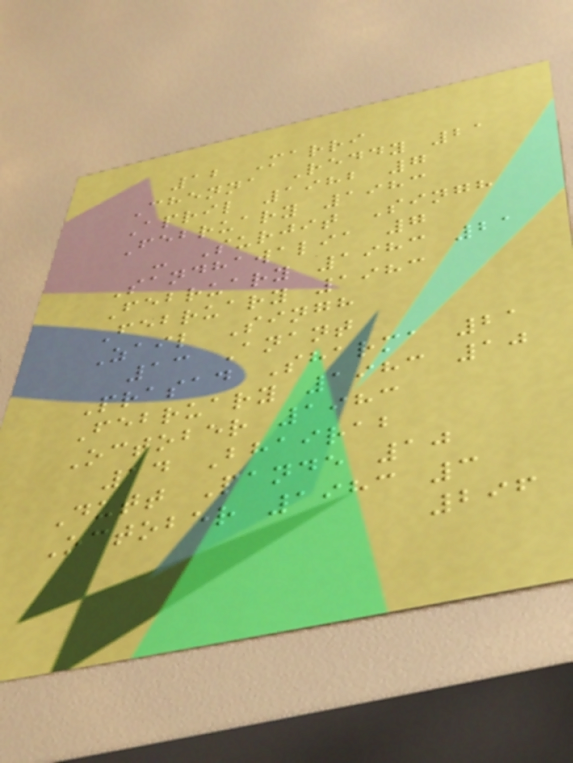12 Marri
Chenna Reddy 21
April 1982 7
February 1983
- Surjit Singh
Sandhawalia 7
February 1983 21
February 1983
Zail Singh
13 Anant
Prasad Sharma 21
February 1983 10
October 1983
14 Bhairab
Dutt Pande 10
October 1983 3
296
